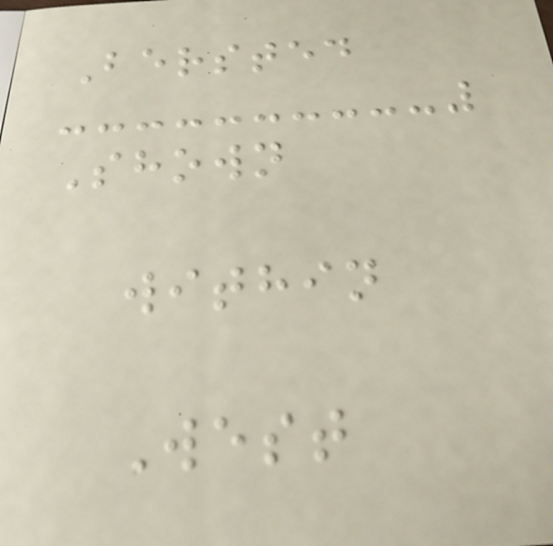Bersted
Shown
within
West
